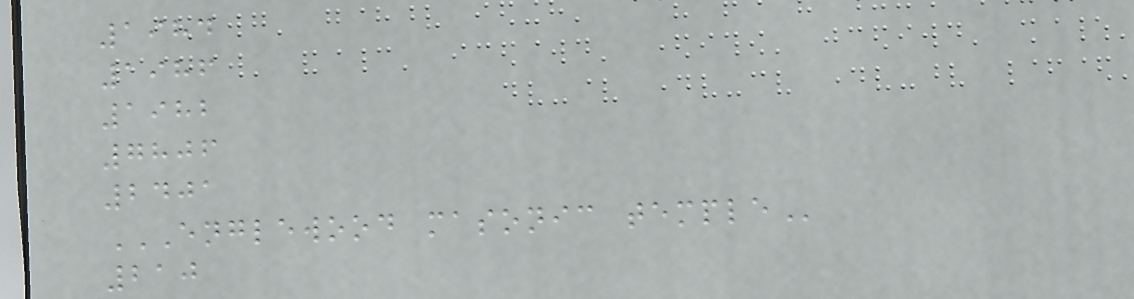1984
1986
1982
7806
2401
ENGLEWOOD MASONIC TEMPLE
210
